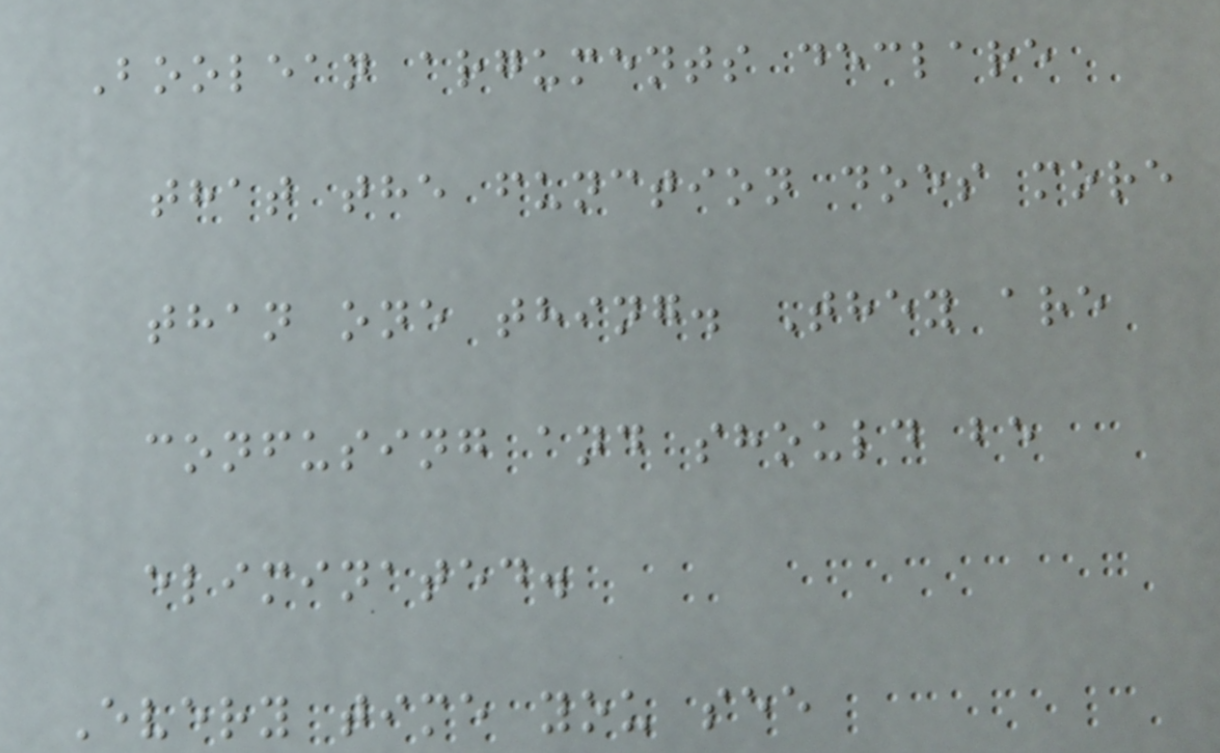Boolean arguments declare
that the function does more
than one thing. They are
confusing and should be
eliminated.
Every time you see
